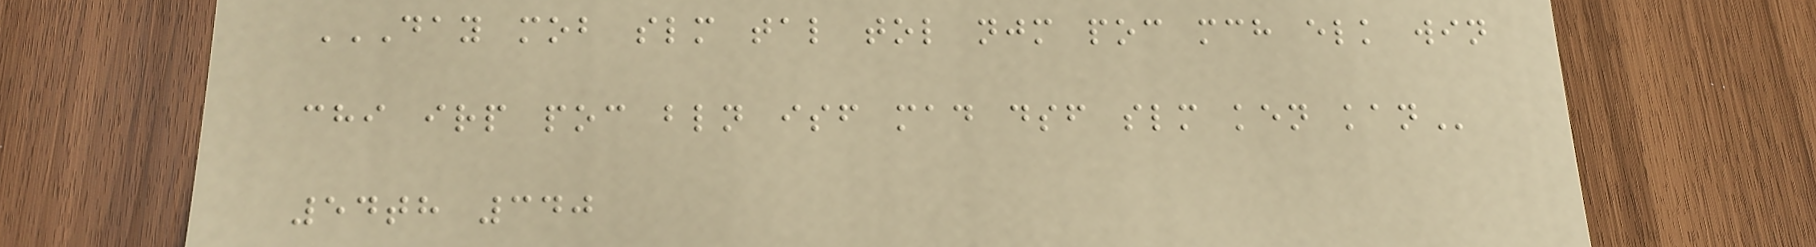DAY MOB SLM TAL TOL NJM POC MCH ELK WIN
CHI IRP POC BLN ISF MAD DSF SLM KEN KAN
54th 340
